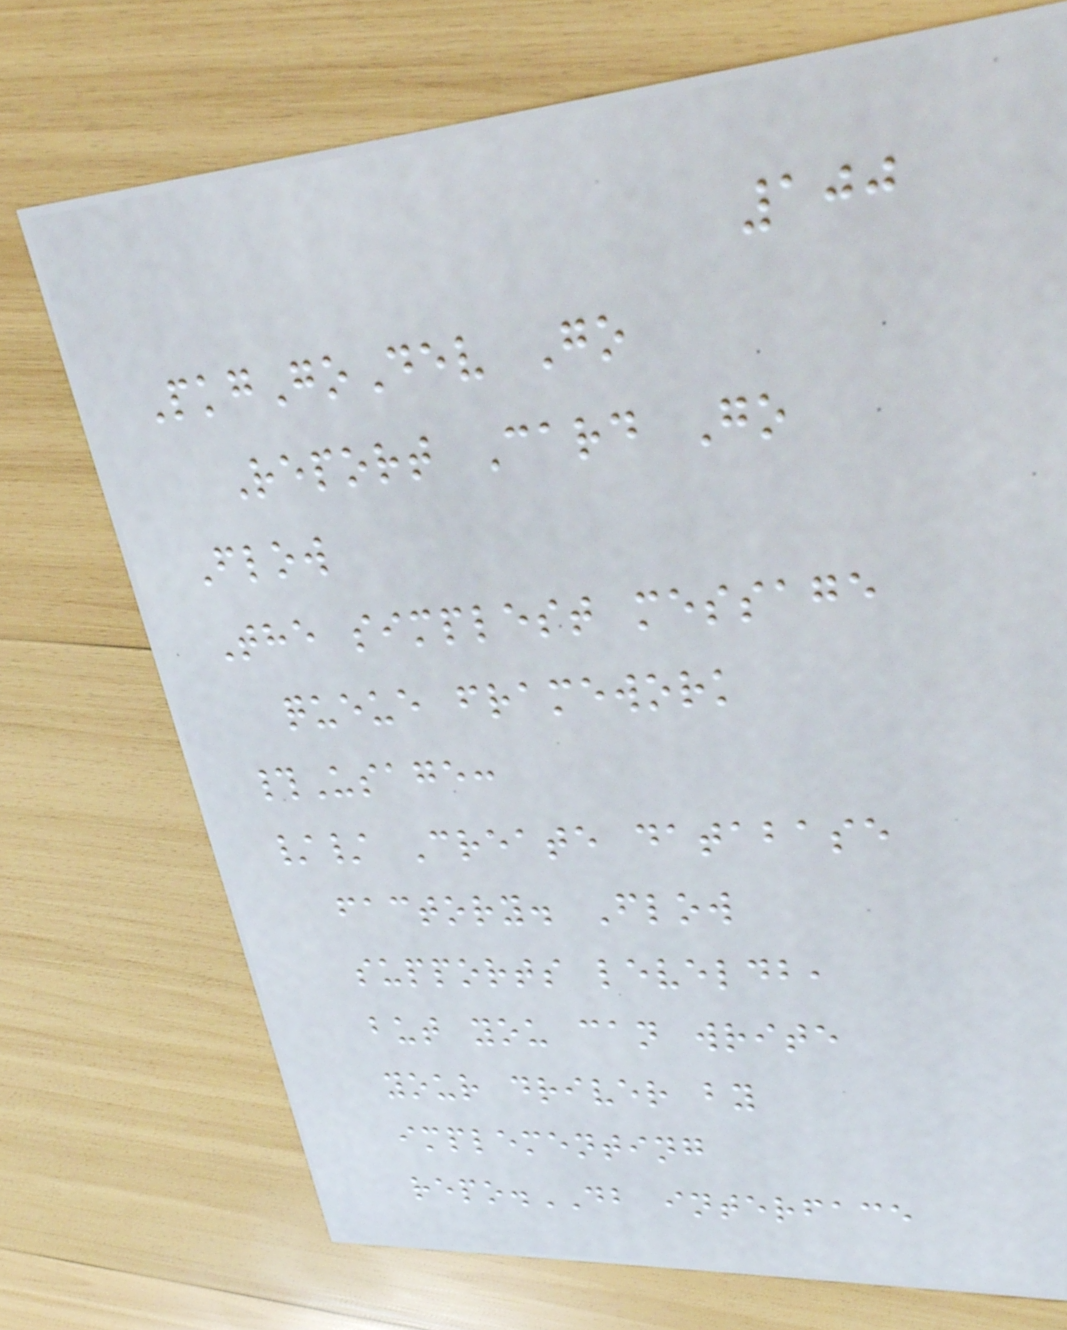100
PkgGoDev Go
Report Card Go
Flow
The simplest message
queue framework
#Usage:
// Create database
factory. Flow
supports leveldb,
but you can write
your driver by
implementing
repo.DB interface
